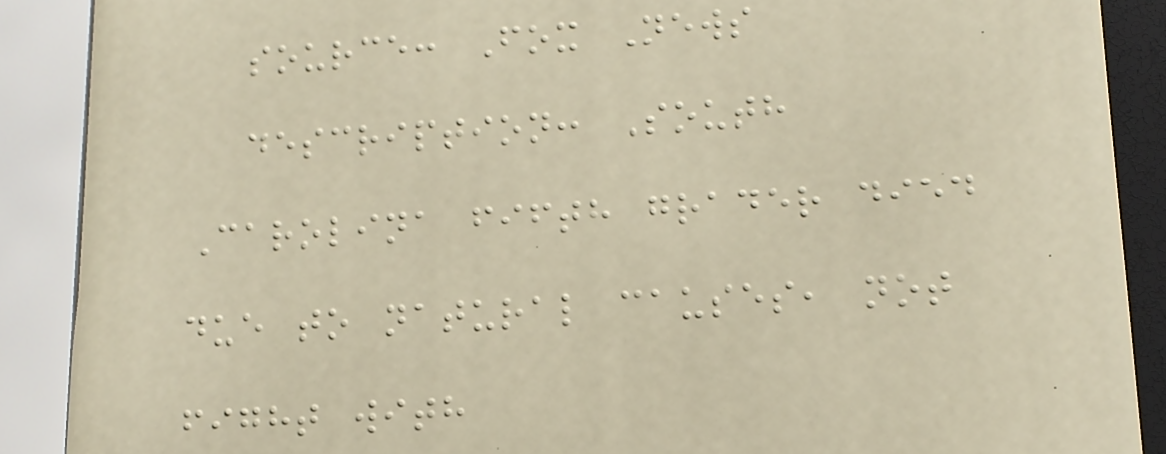source: Fox News
description: South
Carolina fifth grader died
due to natural causes, not
fight with
